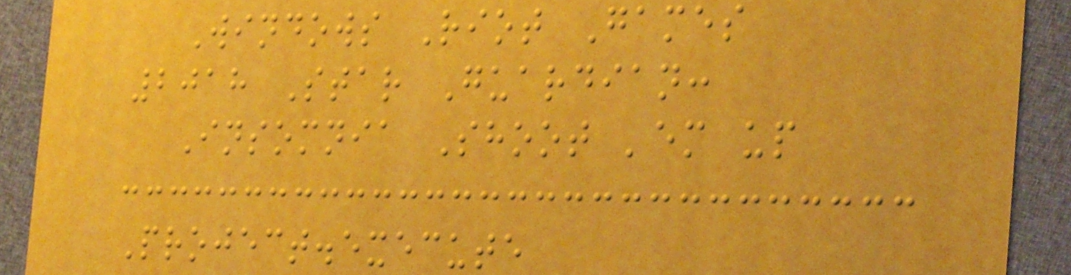Windows Riot Games
2018 Star Guardian:
Insomnia Shoot 'em up
Project.execute
